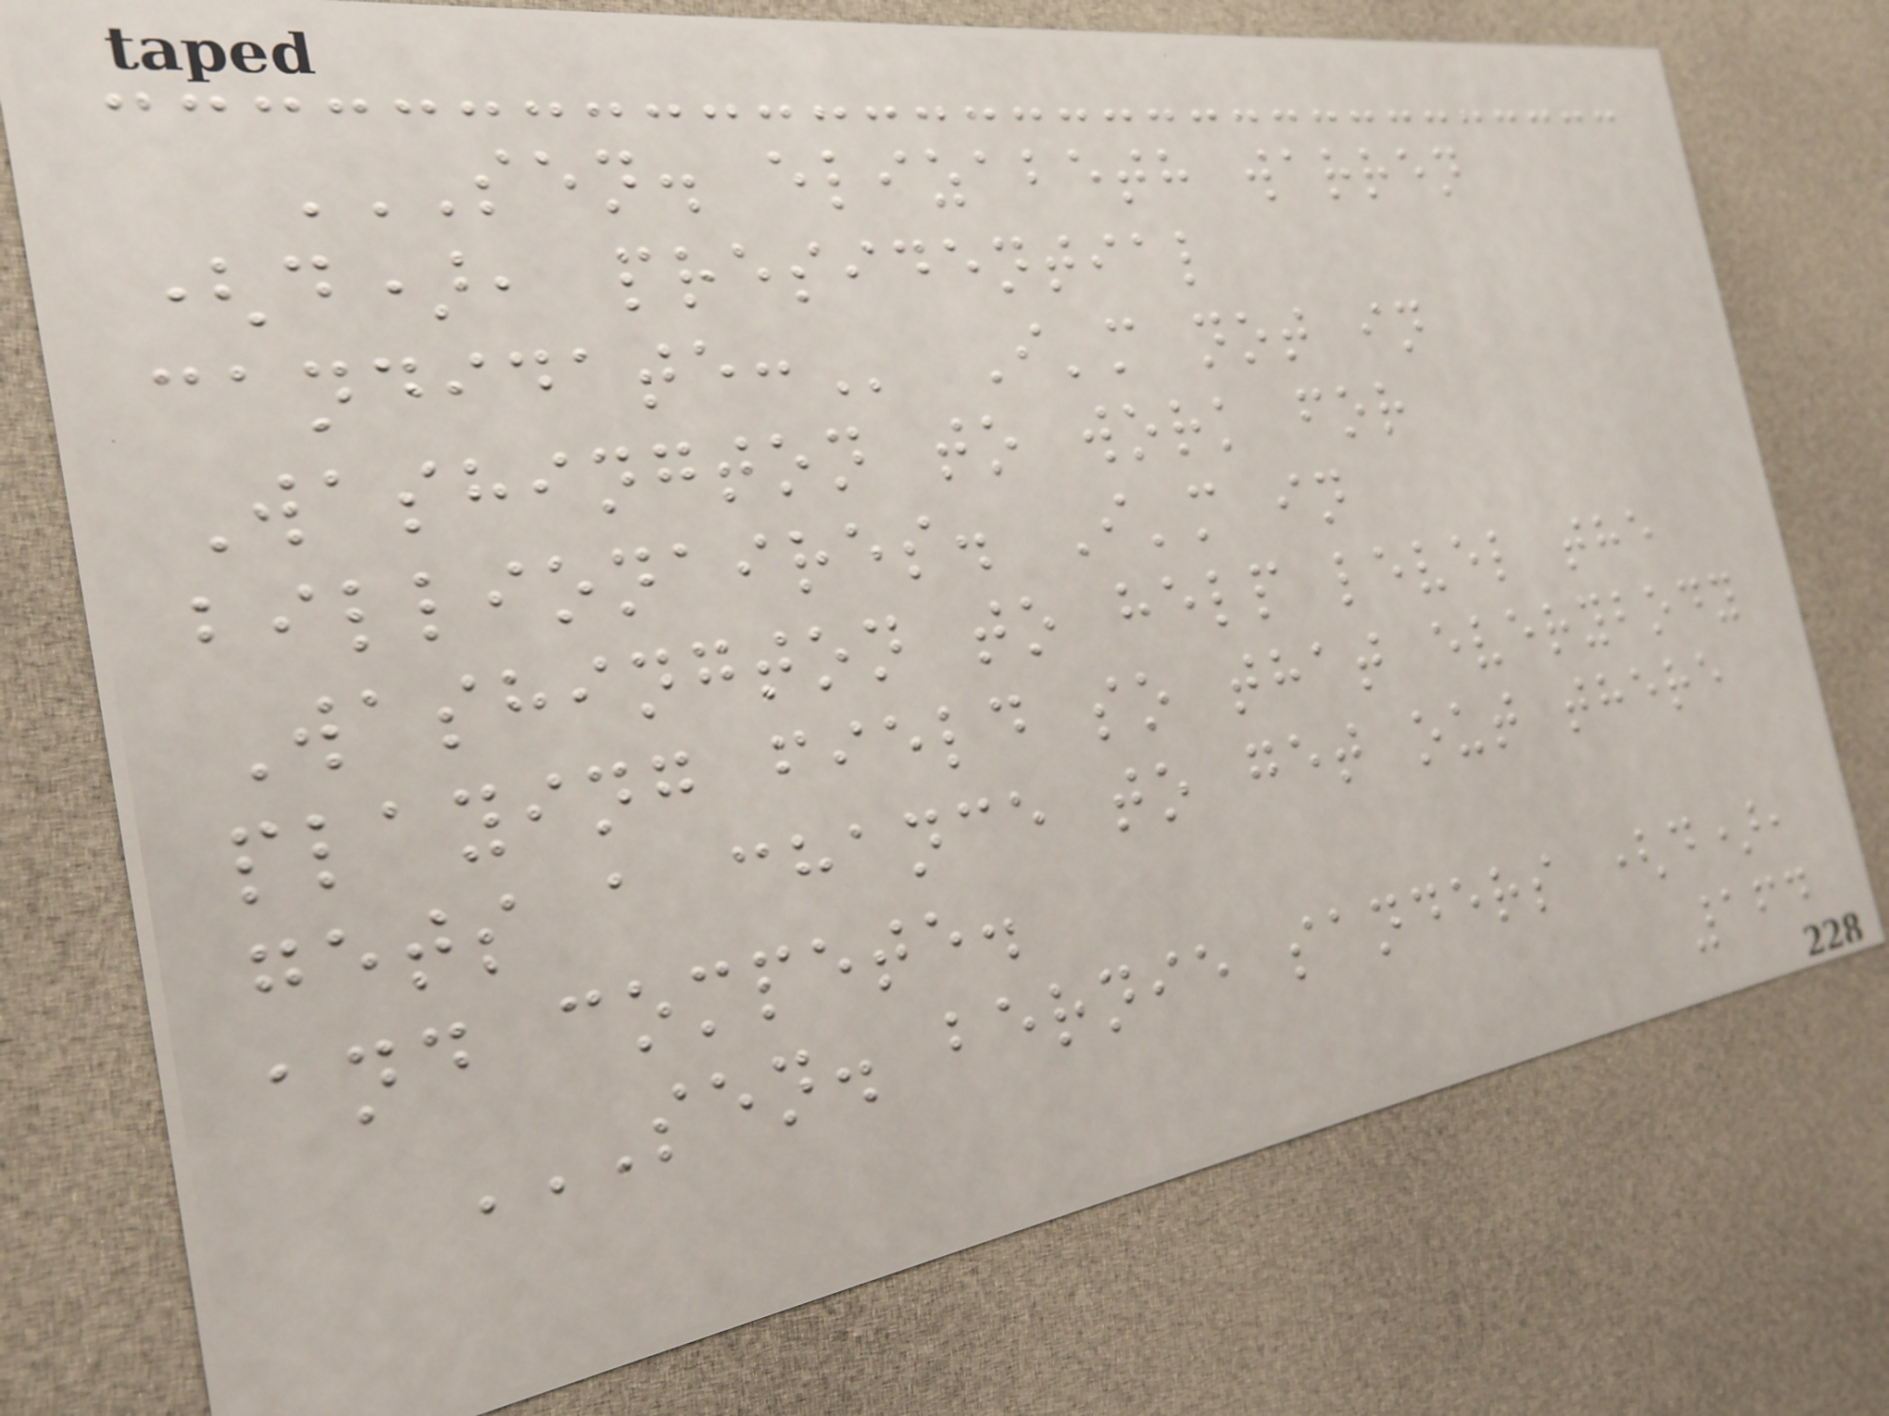SEN. ELIZABETH WARREN
(D), PRESIDENTIAL
CANDIDATE: I'm not in
Washington to work for
billionaires. I'm in
Washington to help level the
playing field so that everybody
gets a chance to get out there
and compete.
SEN. BERNIE SANDERS (D),
164
